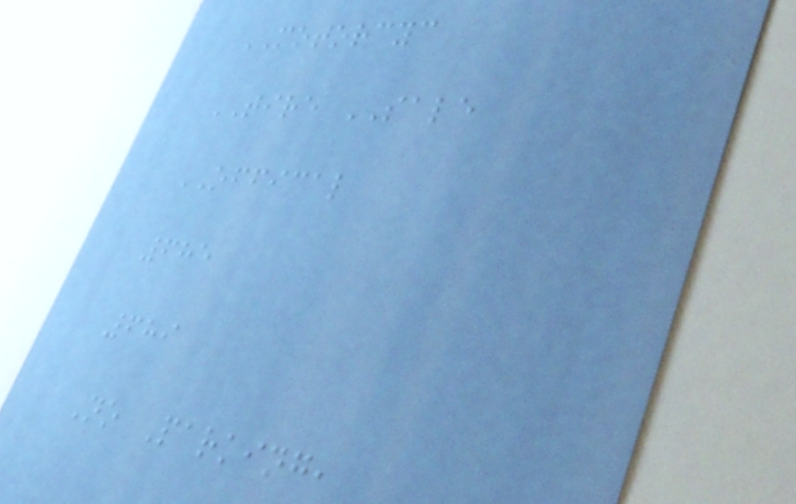MOTORCYC
TIRE SALE
OFFICAL
685
689
No Parking,
